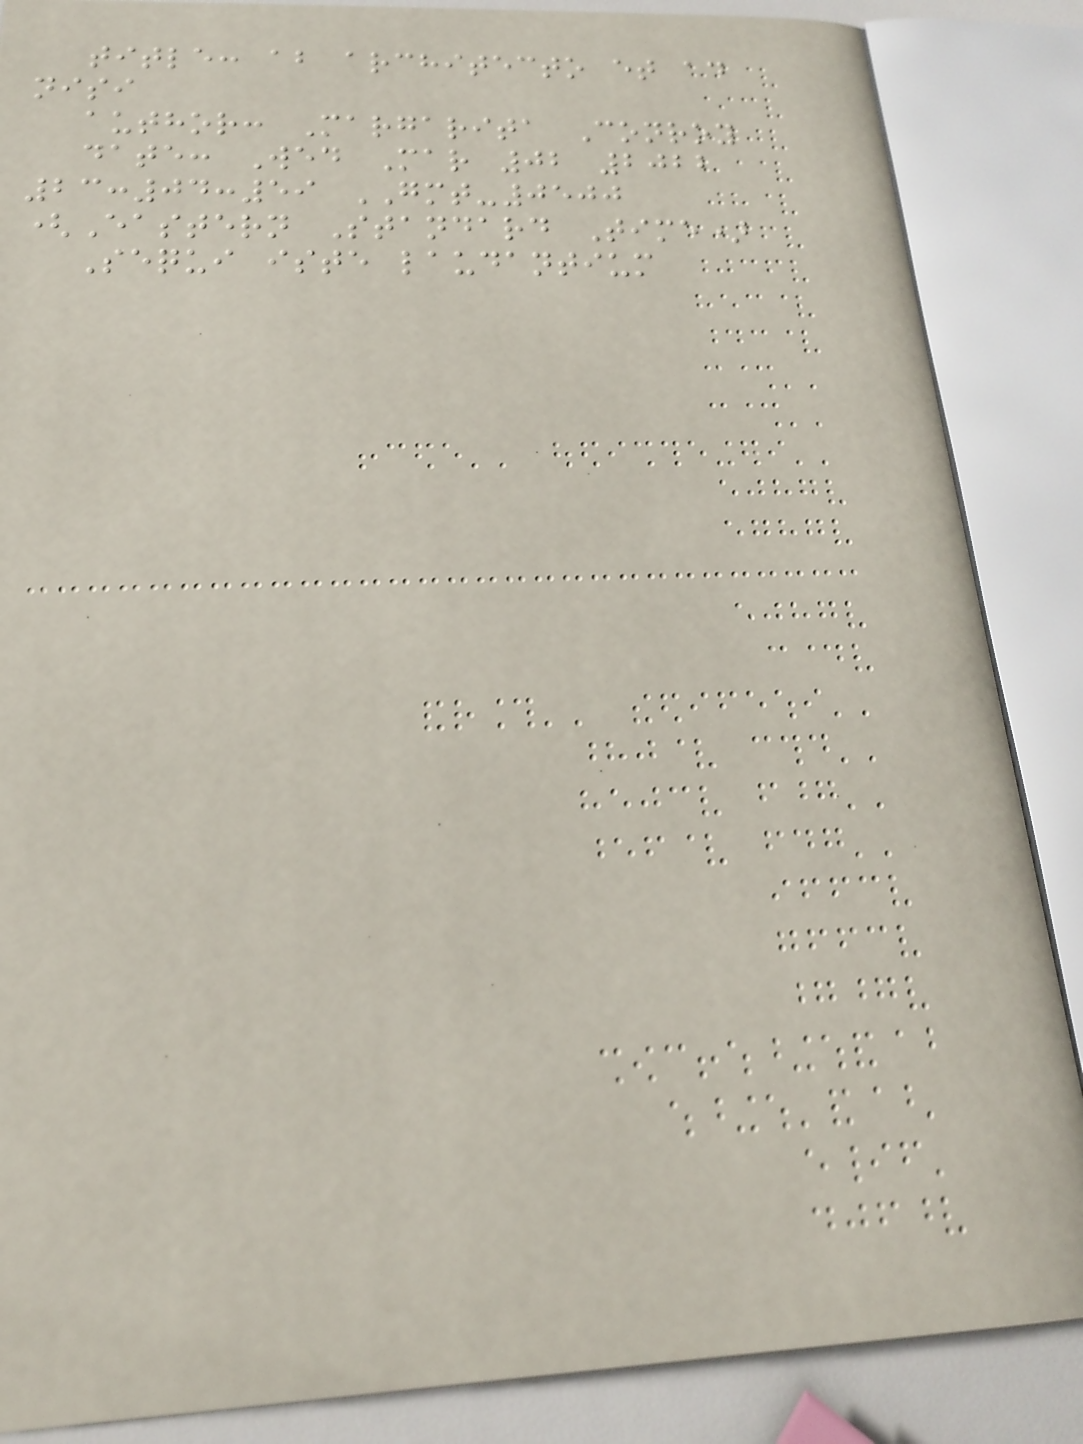title: ab architecto et ad
nisi
author: Margarita Conroy
date: Wed Mar 02 2022
23:04:59 GMT-0500
(Eastern Standard Time)
Sequi iste laudantium
